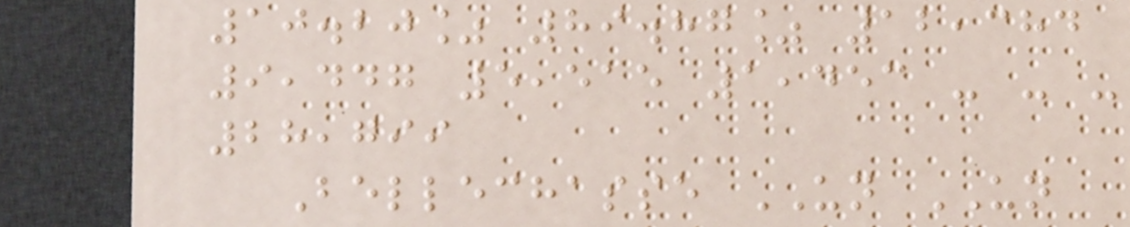10.20% 89.87% 12,384
9,447 5,515 1,453 - - -
28,799
Bellechasse UN UN
